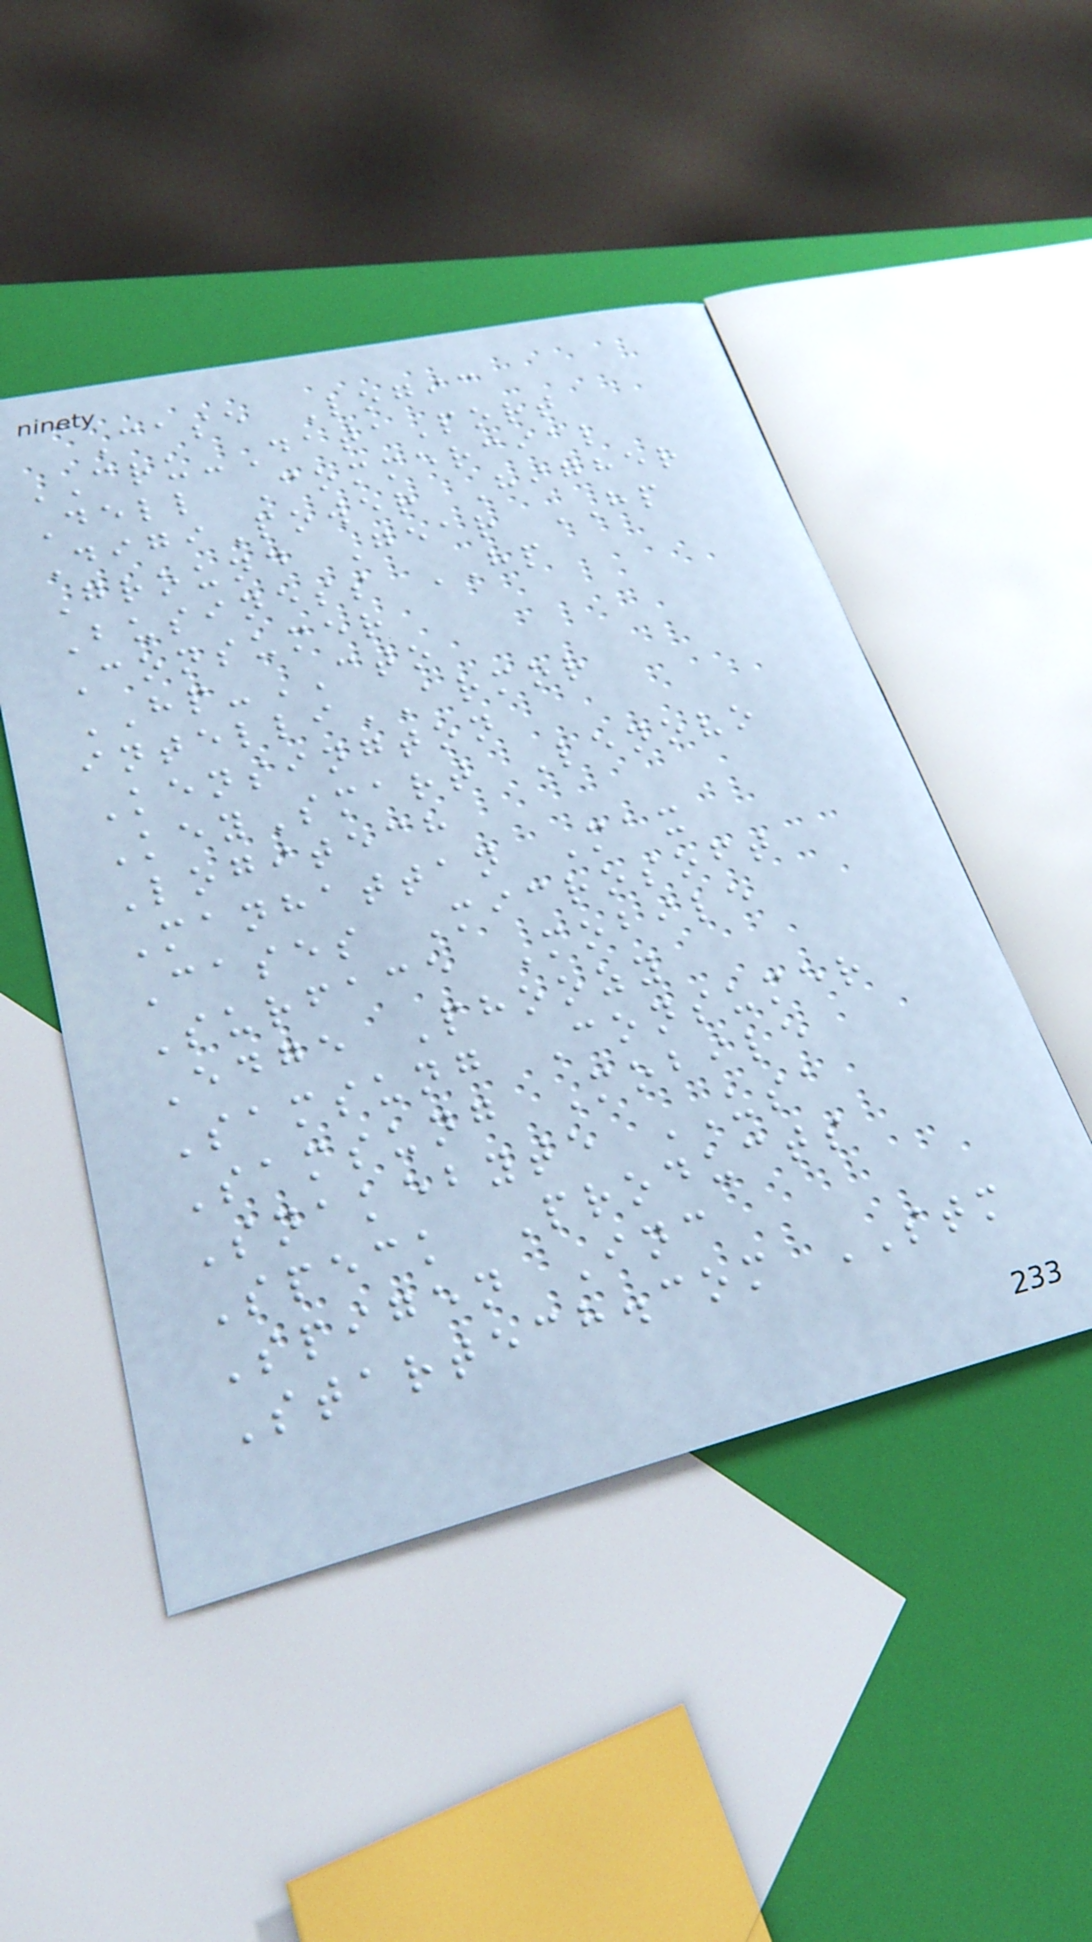Case Logic
CRU-DataPort
Dell Commercial
DigiPower Higher
Ground Gear HP
Business HP
Consumer
HP-CTO
intelliARMOR
Kensington
KeySmart Lenovo
Logitech
Manhattan Max
Cases Microsoft
Surface Mobile
Edge Phoozy
Samsung Consumer
Samsung Mobile
Snakebyte USA
Speck Products
Spigen Inc
Startech.com STM
